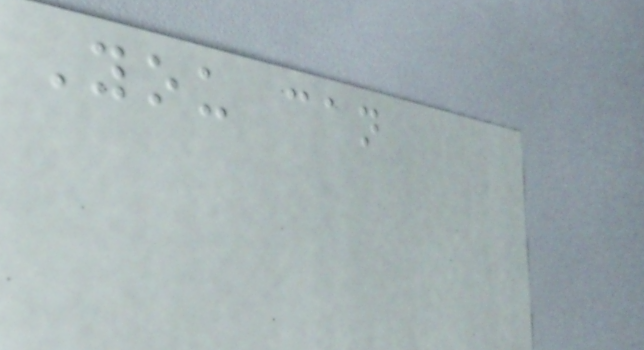You can
